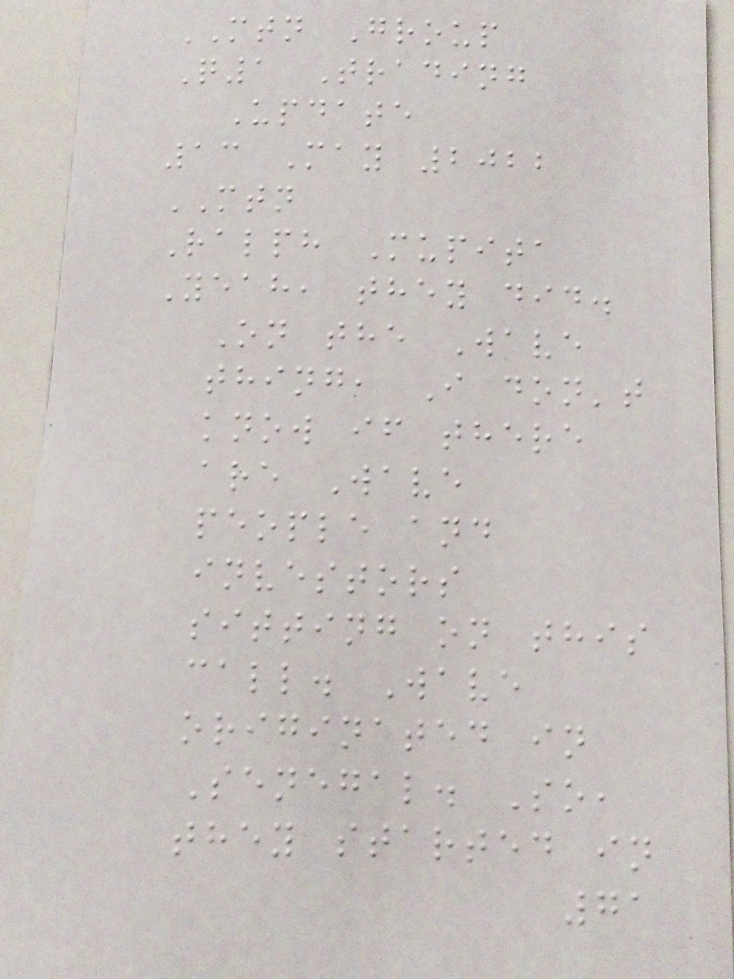MTN Group
Q1 Trading
Update
13 May 2022
MTN
Ralph Mupita
Yeah, they did.
On the Wave
thing, I don't
know if there
are Wave
people and
investors
sitting on this
call. Wave
originated in
Senegal. So,
they started in
71
